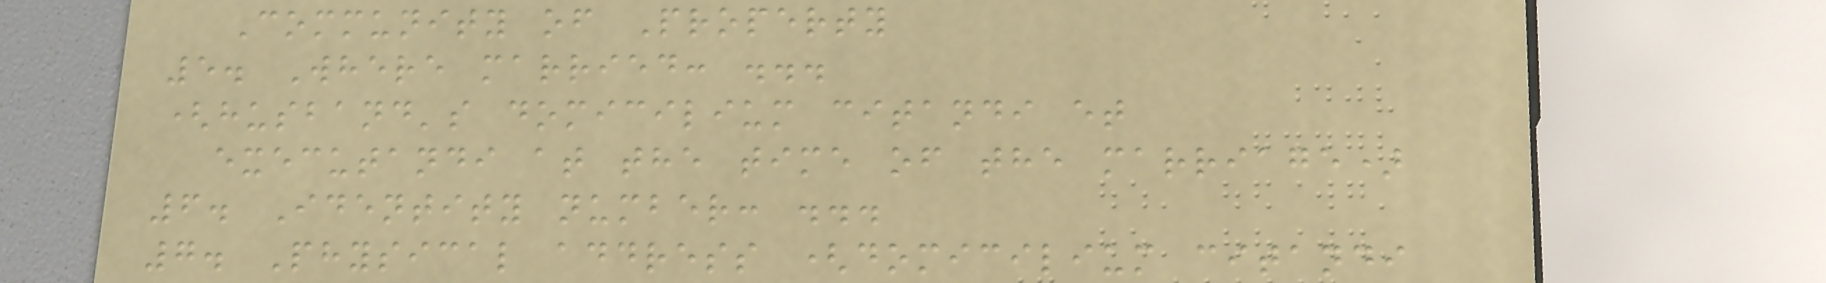Community of Property
5. Where married: ...
(husband's domicilium citandi et
executandi at the time of the marriage)
6. Identity number: ...
7. Physical address (domicilium citandi
